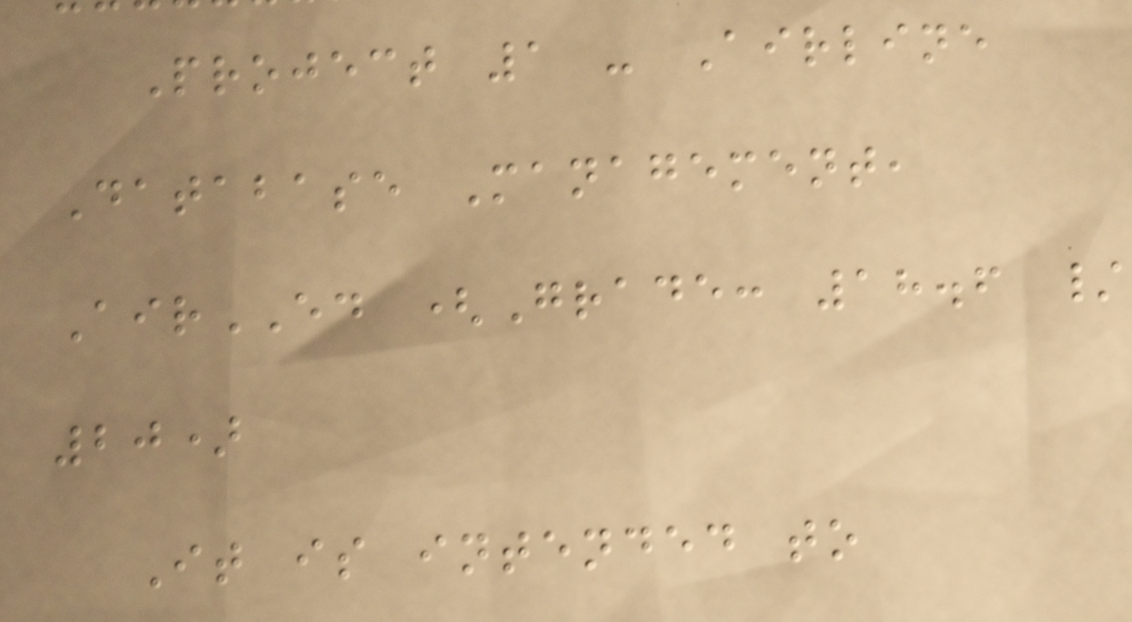Project 1 - Airline
Database Management,
AirED (Grade: 18.6 /
20)
It is intended to
